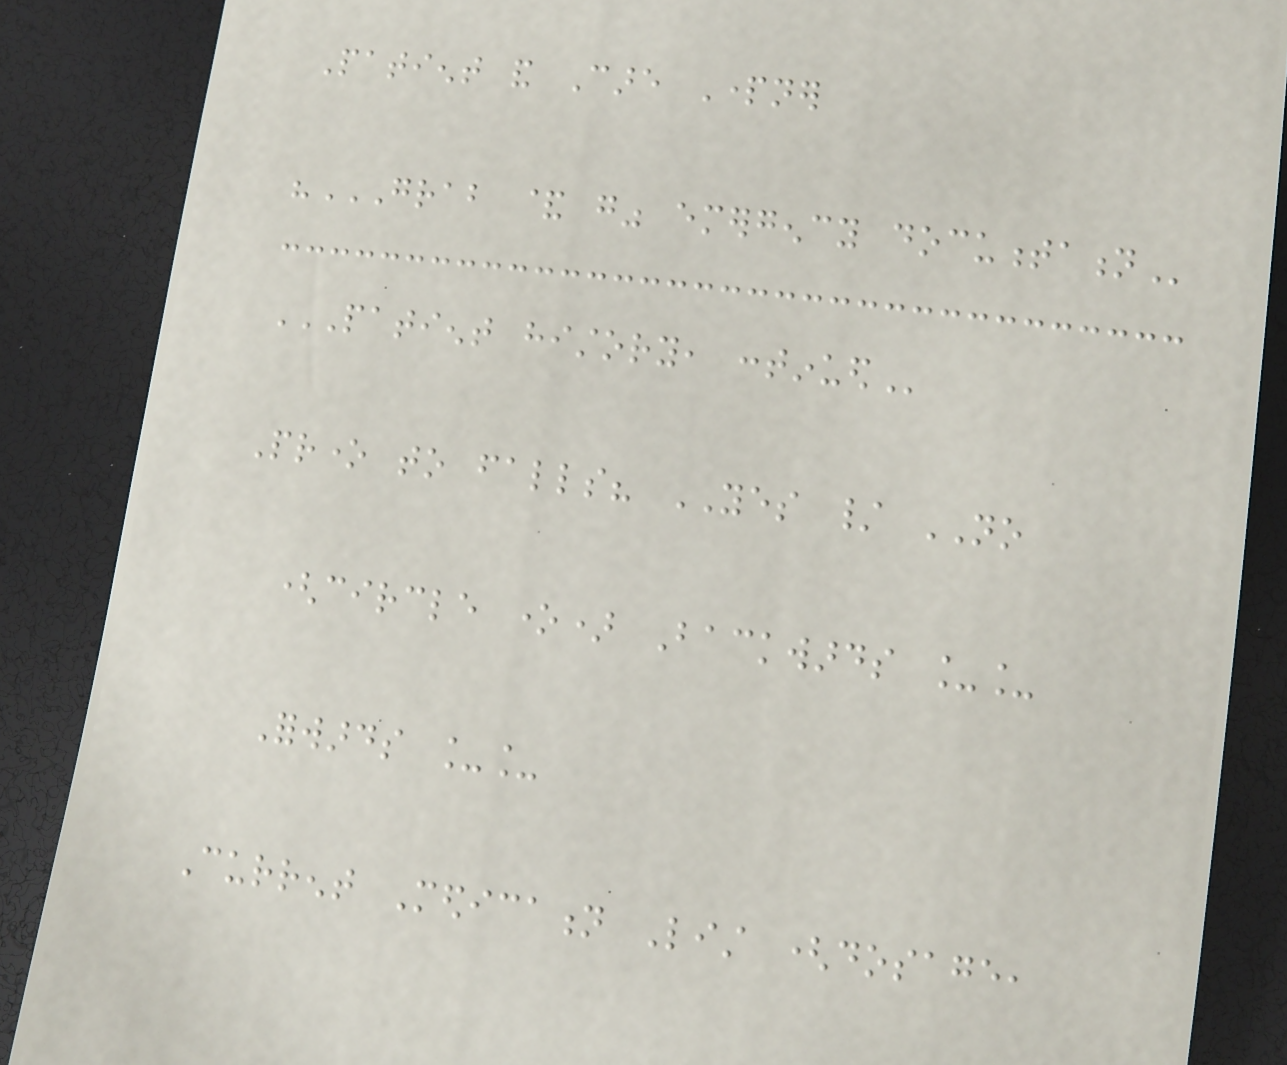Patient and Care Partner
"GRAB & GO" EMERGENCY DOCUMENTATION
PATIENT HISTORY, CONTINUED
Prone to falls? YES / NO
(circle one) Backwards __
Forwards __
Current Medication List (dosage,
